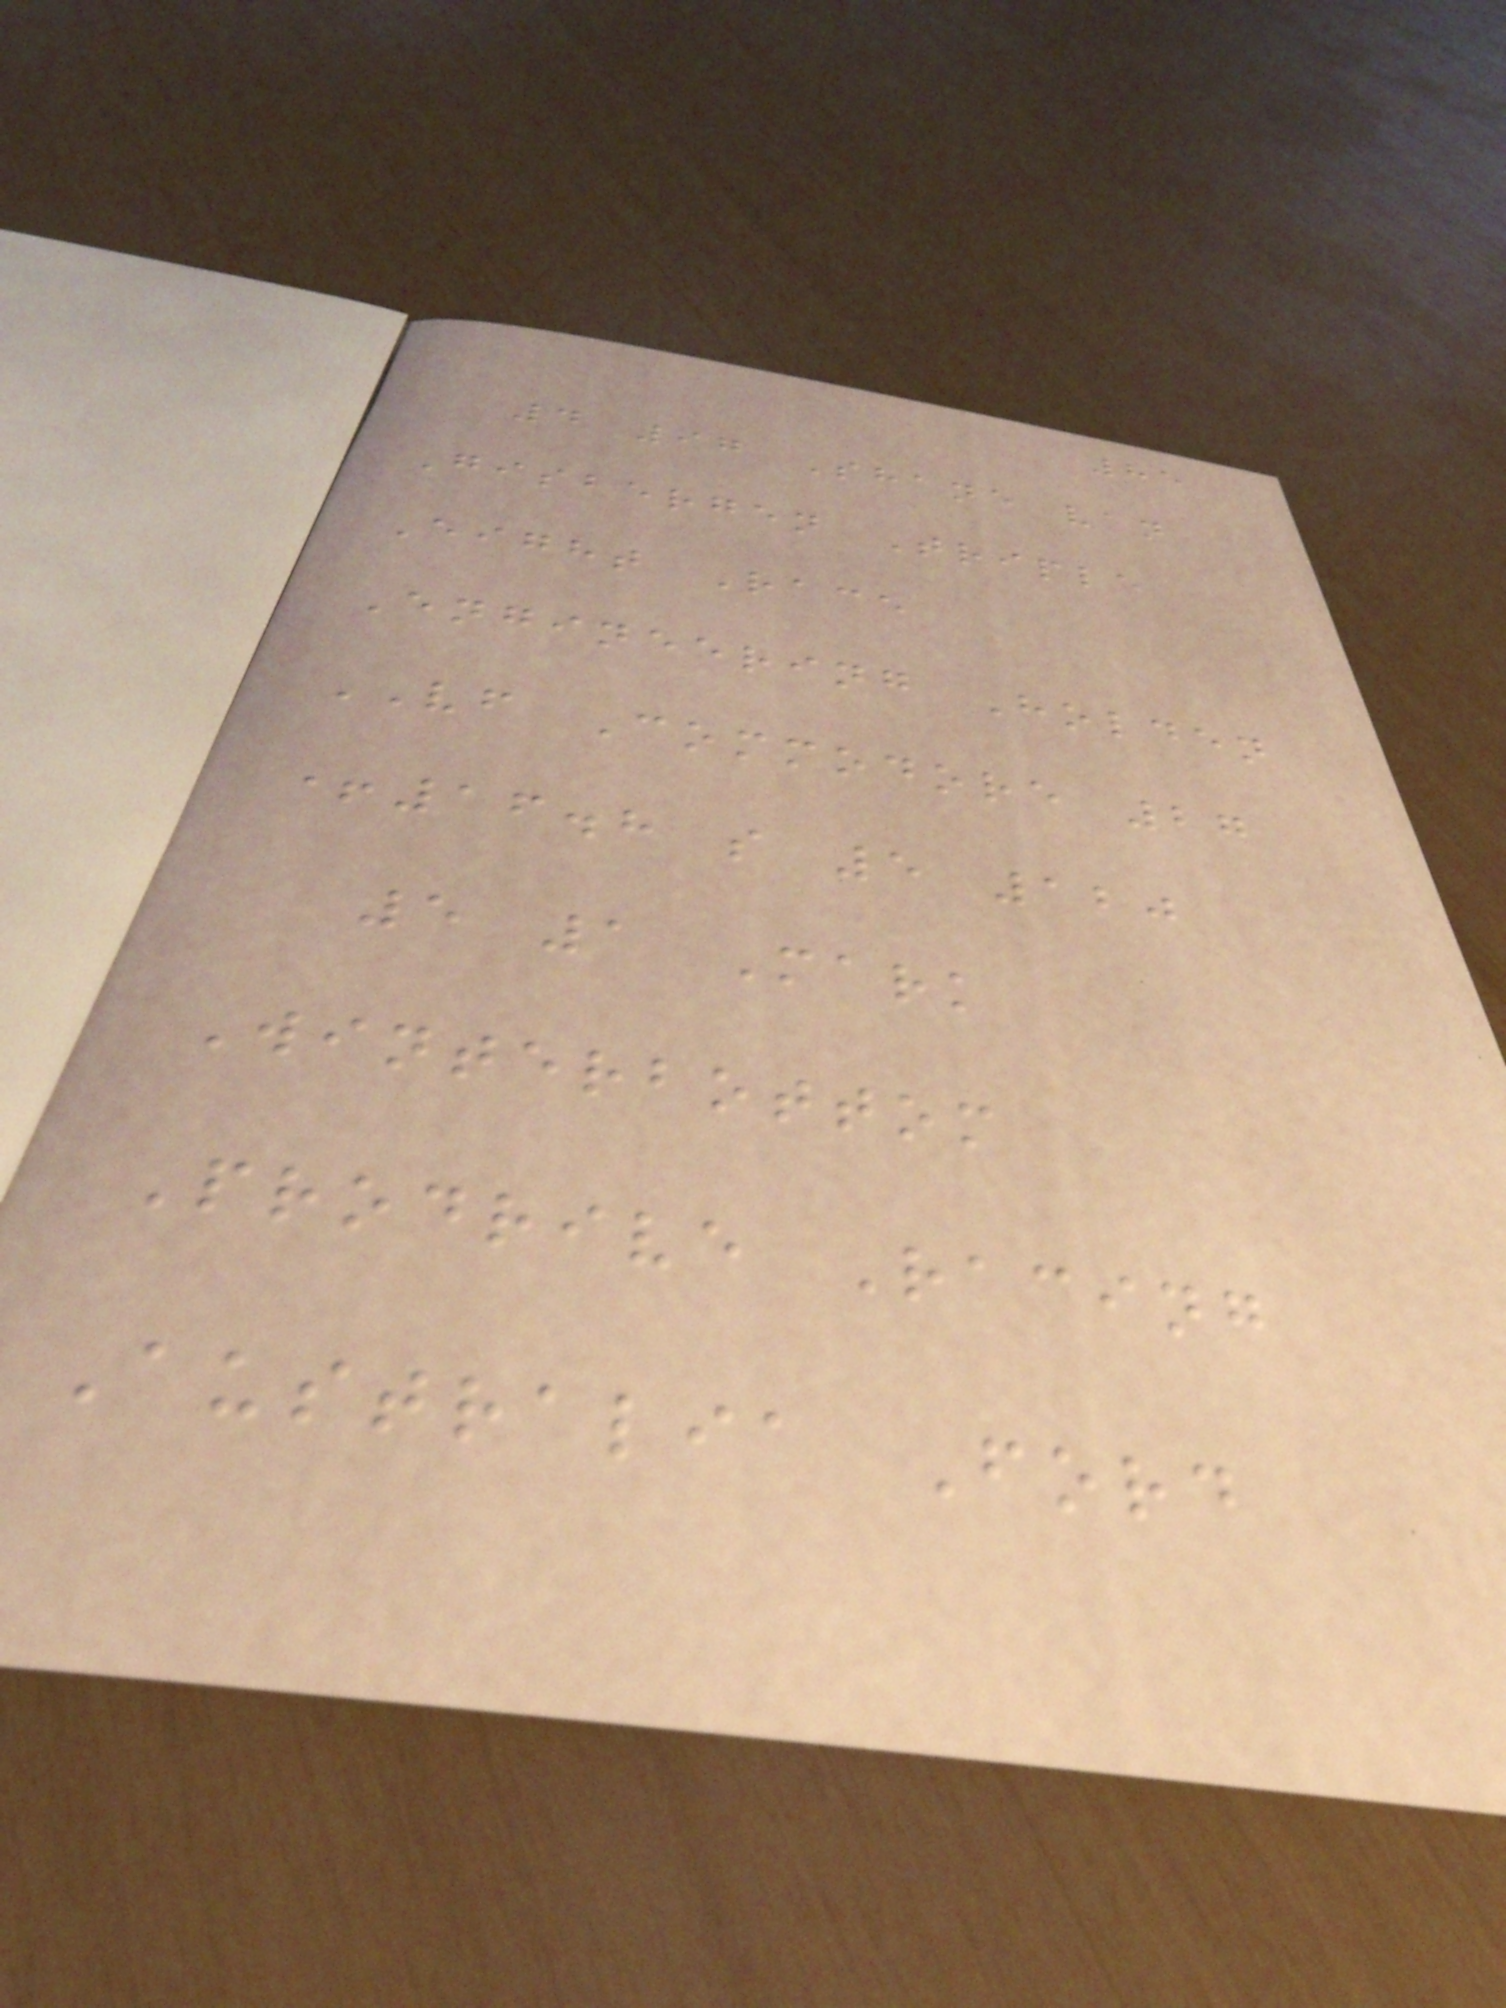85
4 97 Shane van
Gisbergen Triple
Eight Race
Engineering Holden
VF Commodore 27
+16.8 s 5 120
5 1 Mark
Winterbottom
Prodrive Racing
Australia Ford
